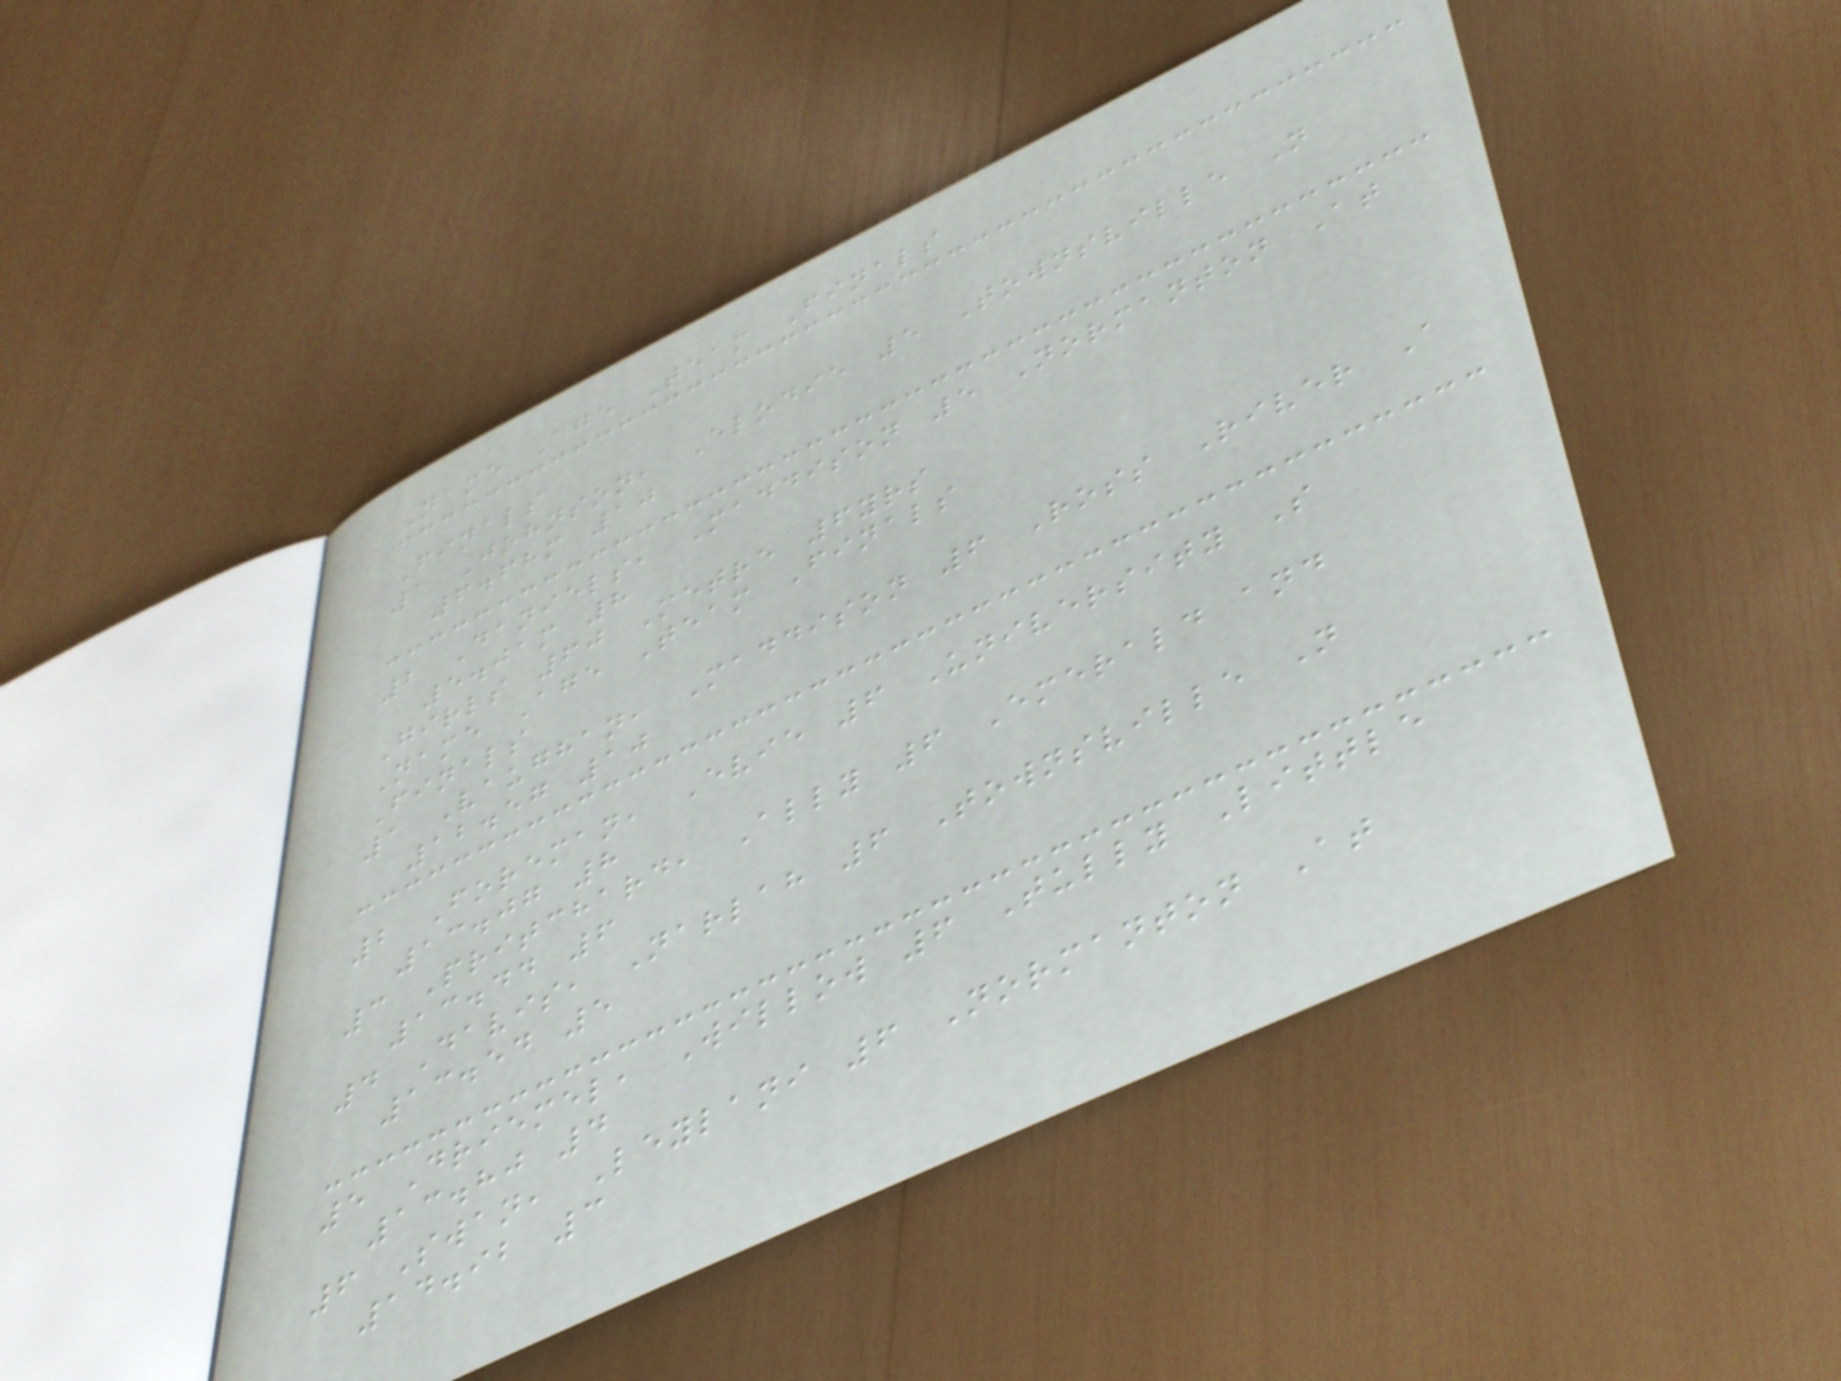Name Age Team Finals
Finals
1 Johnson, Elodie 5 Townsville N
6.68m 10
2 Daniels, Maddison 5 Normanton At
5.01m 8
Girls 60 Metre 6yrs
Name Age Team Finals
Finals
1 Vaughan, Maddison 6 Ross River A
12.57 10
2 Foreman, Evie 6 University S
13.07 8
3 Pritchard, Ally 6 Emerald and
13.44 6
4 Davis, Narlah 6 Townsville N
13.54 5
5 Driemel, Willow 6 Tully Little
13.80 4
6 Swan, Leylani 6 Normanton At
14.92 3
